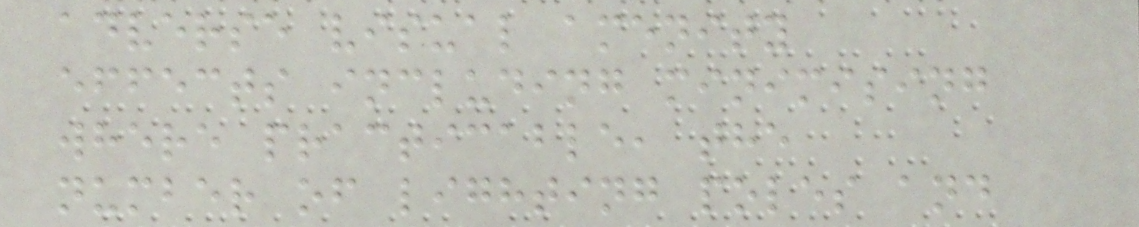adverse visual amenity
effects including minimising
where practicable, the
number of lighting poles and
